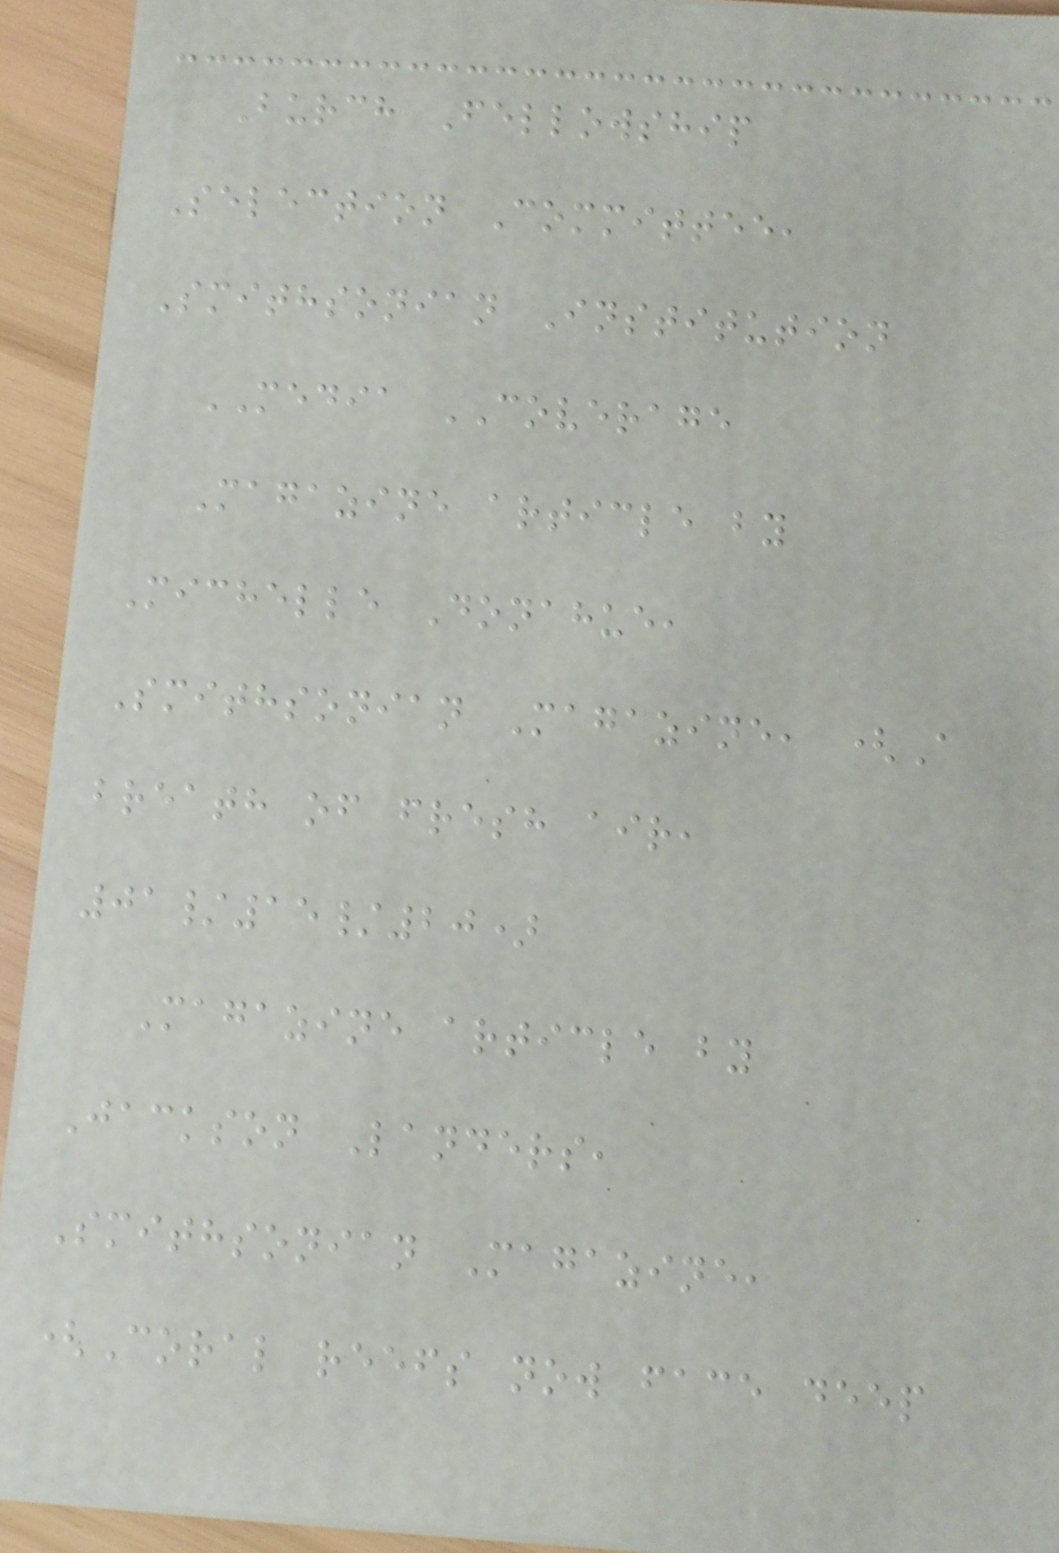Burch Fellowship
Selection Committee,
Smithsonian Institution
MEDIA COVERAGE
Magazine article by
Michelle Donahue,
Smithsonian Magazine, (A
breath of fresh air,
01/15/20)
Magazine article by
Jackson Landers,
Smithsonian Magazine,
(Coral reefs now face deep
